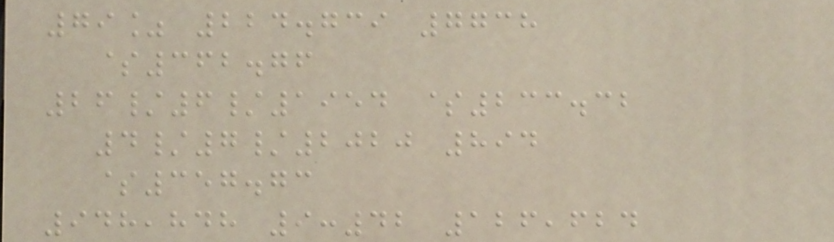79% 224.739 7738
$362.76
26/6/1954 $233.32
4/7/2020 894
$357.73
948,848 9:42 126,624
